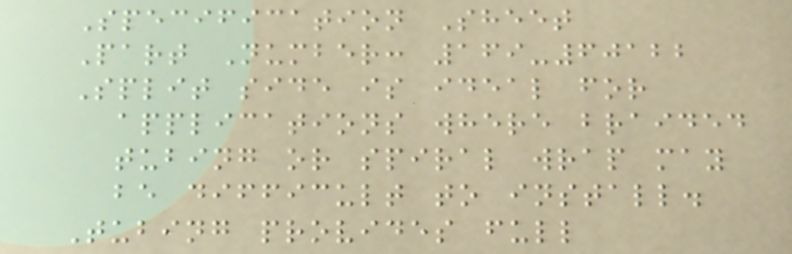Specification Sheet
Part Number: 169-60122
Split side is ideal for
applications where braided
tubing or spiral wrap may
be difficult to install.
Tubing provides full
